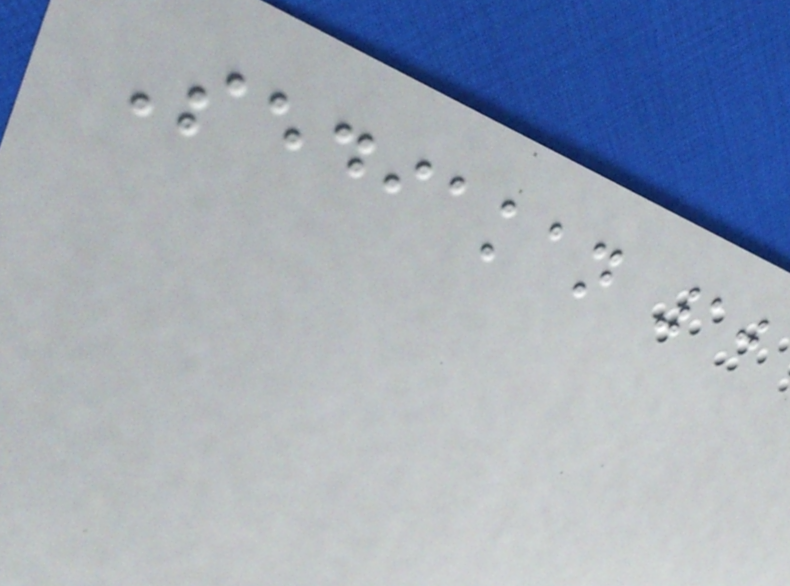Sediakan 10
